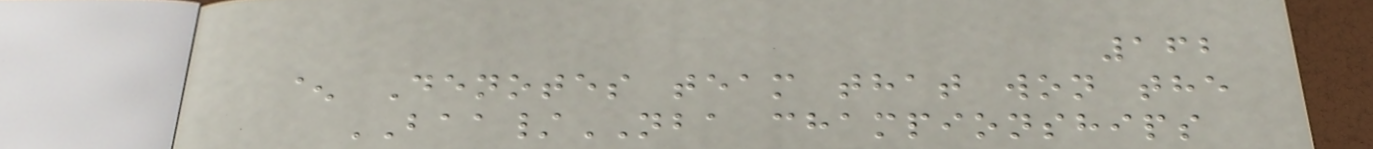162
^ Denotes team that won the
BAA/NBA championships
